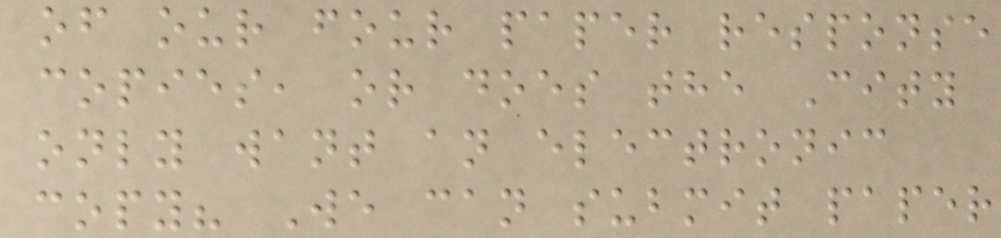of our four paper response
copies, or does the City
only want an electronic
copy? We can submit paper
